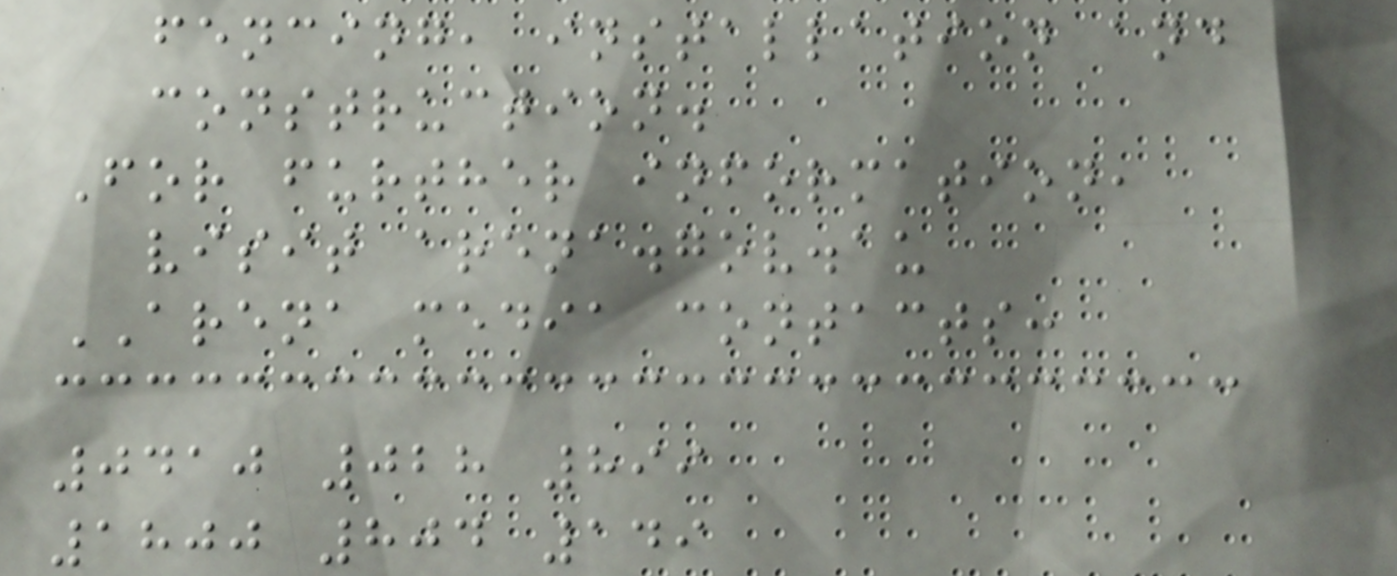fencing, installation and
construction.
For further information,
visit arena.gov.au
ARENA media contacts:
0410 028 899
1800 804 149
